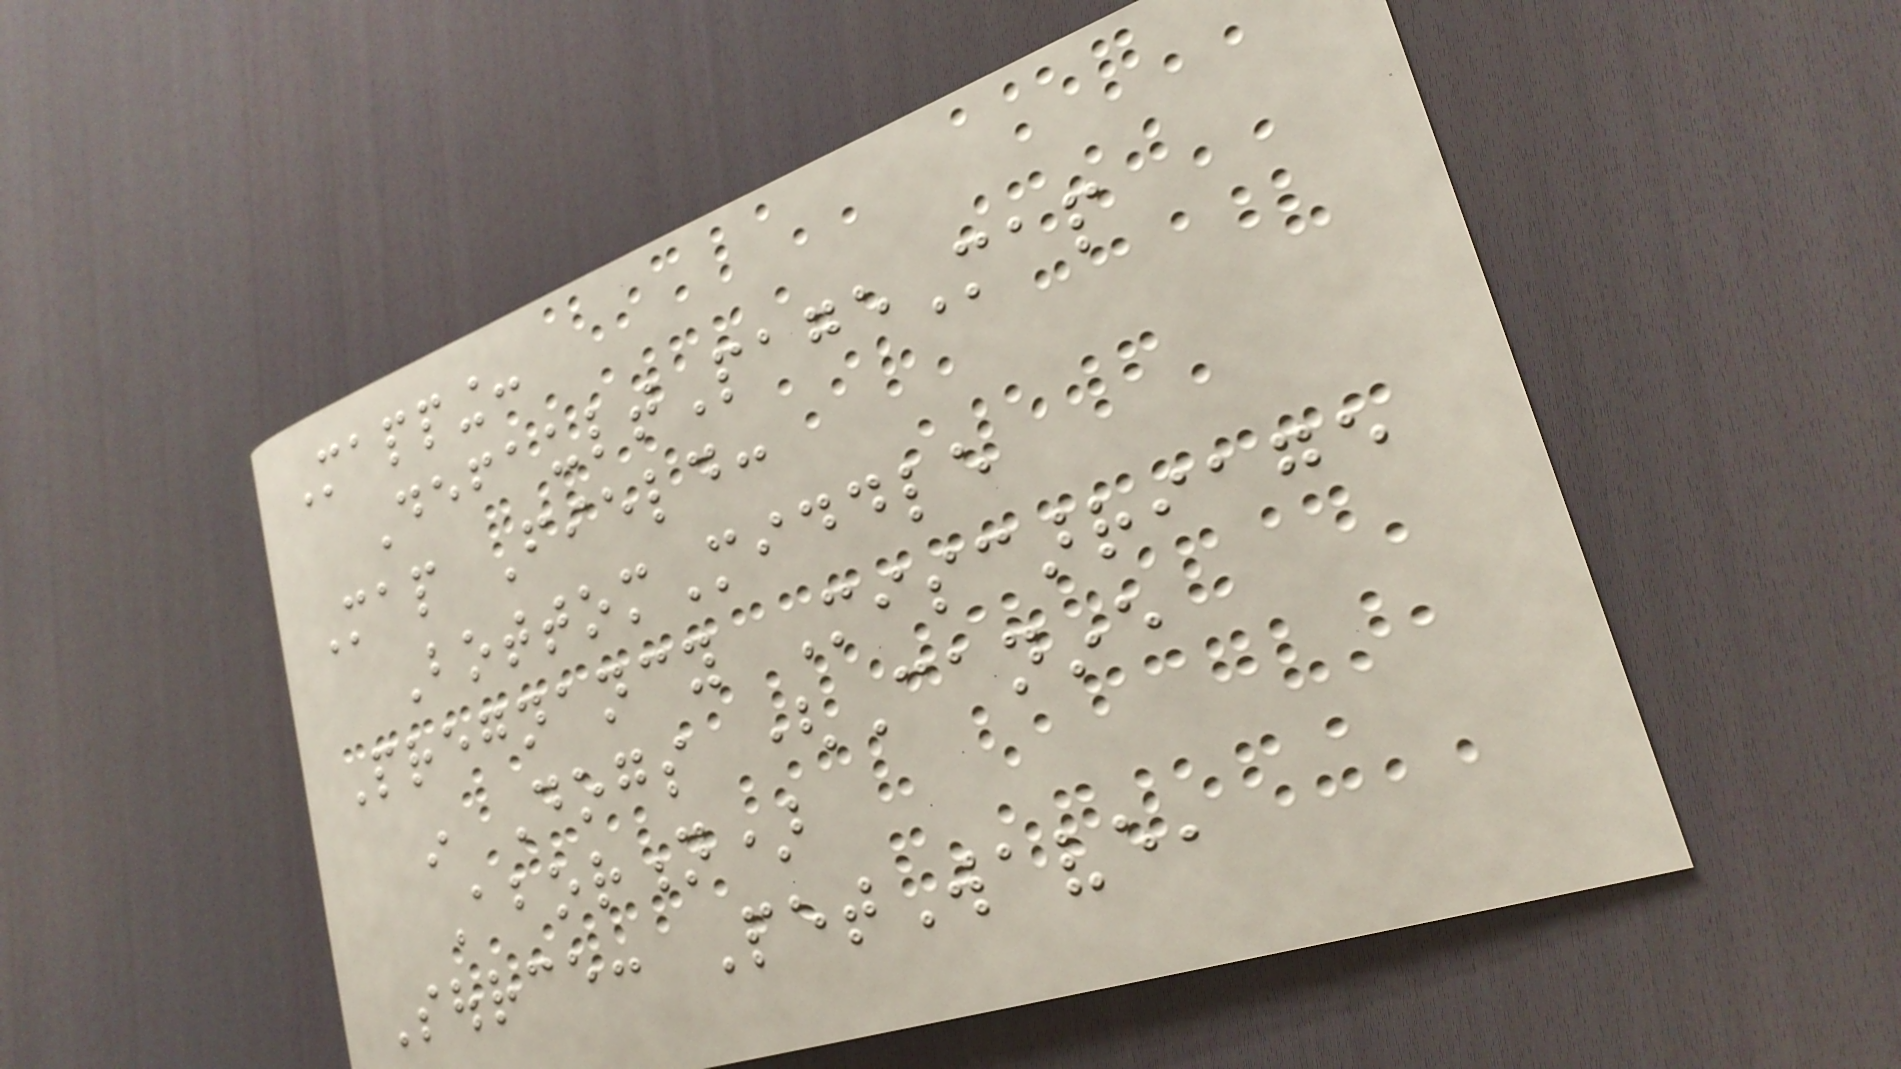Mapping:
DefaultPageMap
Map Field:
BottomMiddle
Pregnancy Miscarriage
in Dogs (Canine
Abortion)
Source: PetWave,
